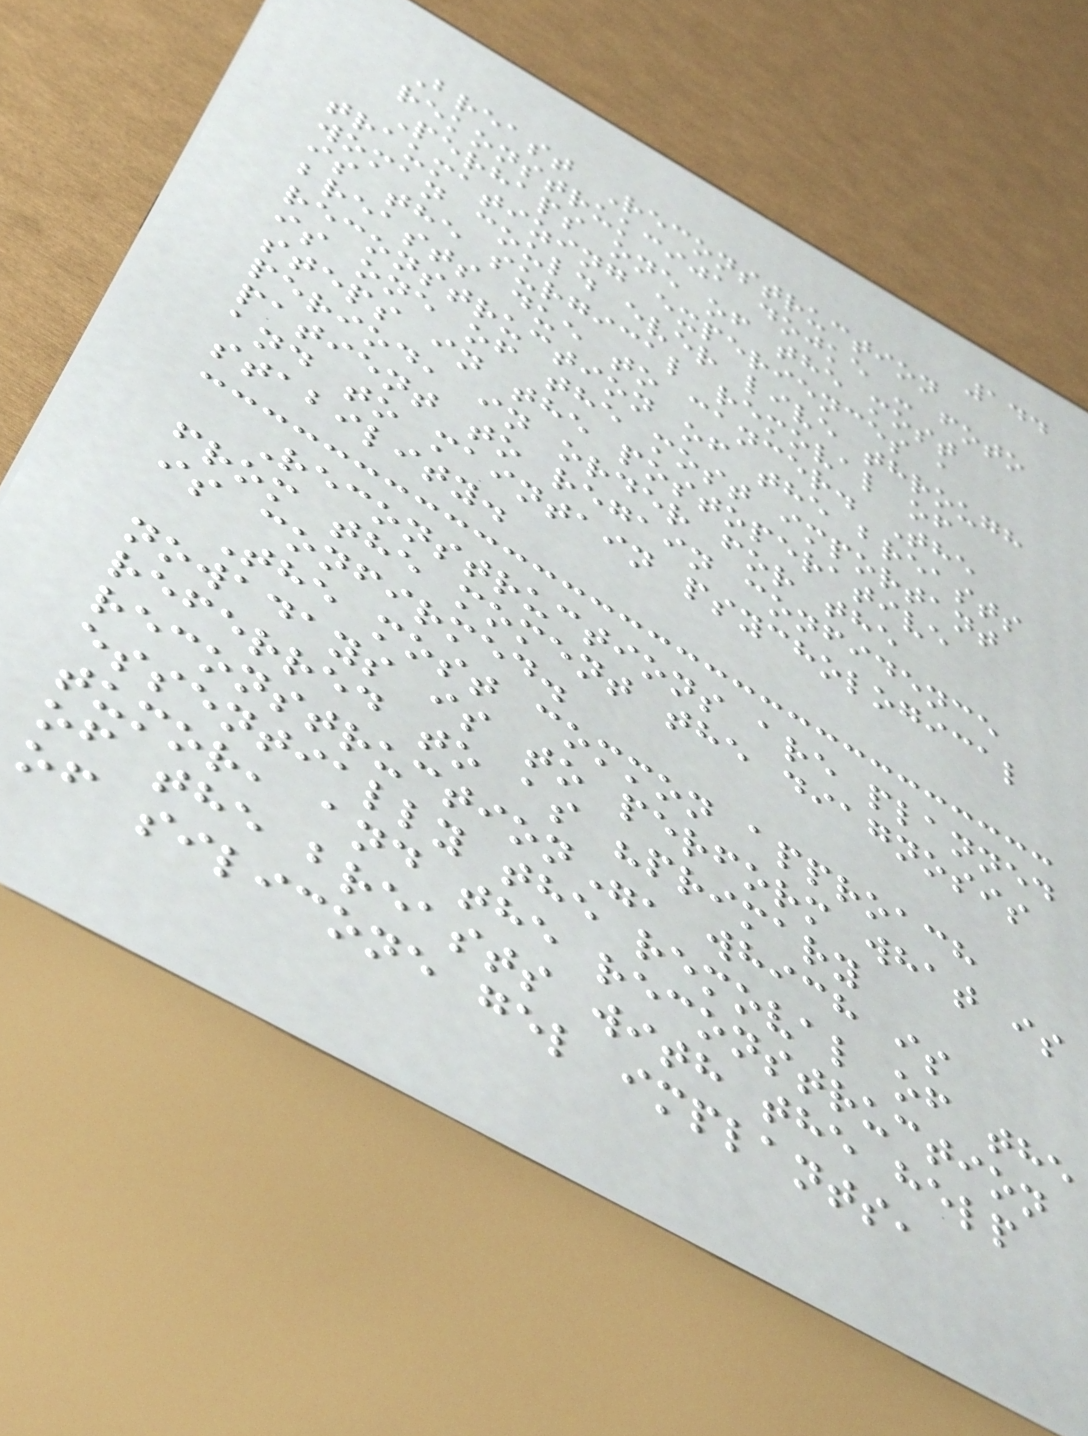144
Breast Reconstruction
rekonstrukcija dojke - foto
Perhaps one of the most
traumatizing experiences a
woman could ever live through
is the surgical removal of
breasts due to cancer. The
reconstruction of the breasts
is one of the most important
steps in the postoperative
period, in order for the
patient to regain confidence
and to maintain psychological
stability.
Reconstructions are planned
from the moment the diagnosis
is confirmed.
The most common approach
nowadays is to perform what is
referred to as "primary
reconstruction", which is
essentially the removal of the
tumor, and the reconstruction
of the breasts with the help
of silicone gel implants,
